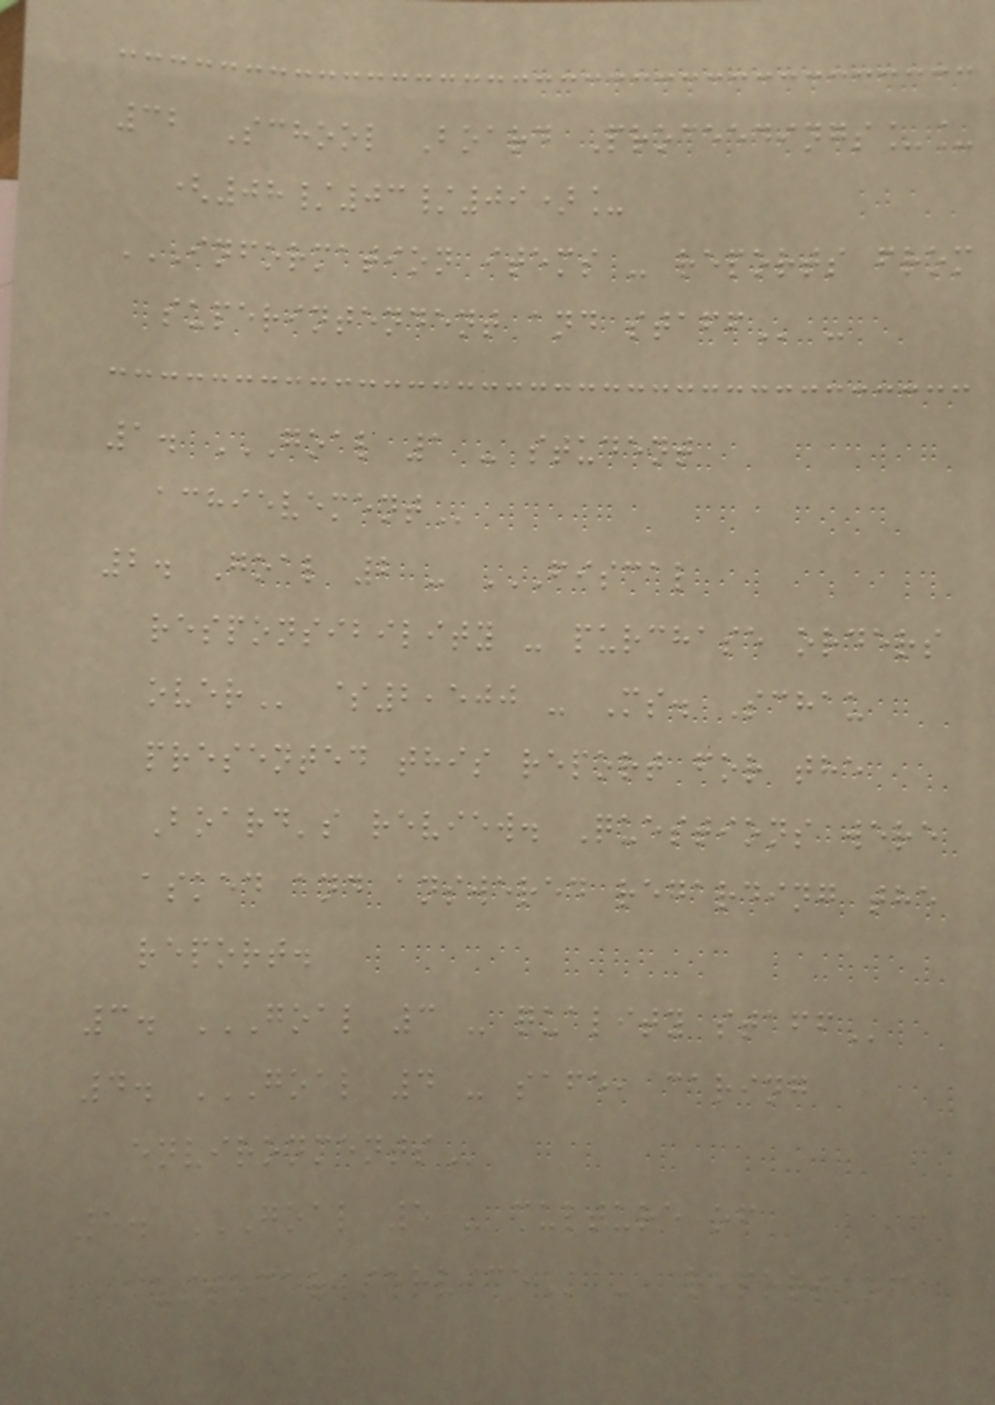32 School Board Proceedings__
(08/03/09)_
INFORMATION ITEMS - REPORTS FROM
SUPERINTENDENT AND STAFF -
1. GOAL 1 - STUDENT
ACHIEVEMENT
2. Goal 2 - FISCAL
RESPONSIBILITY - PURCHASE ORDERS
OVER $2,500 - Ms. Schau
presented this report for the
Board's review. Questions were
asked and answered regarding the
report.
3. GOAL 3 - QUALITY STAFF
4. GOAL 4 - SAFE, CARING
ENVIRONMENTS
5. GOAL 5 - CULTURE OF
CUSTOMER SERVICE - Report of
